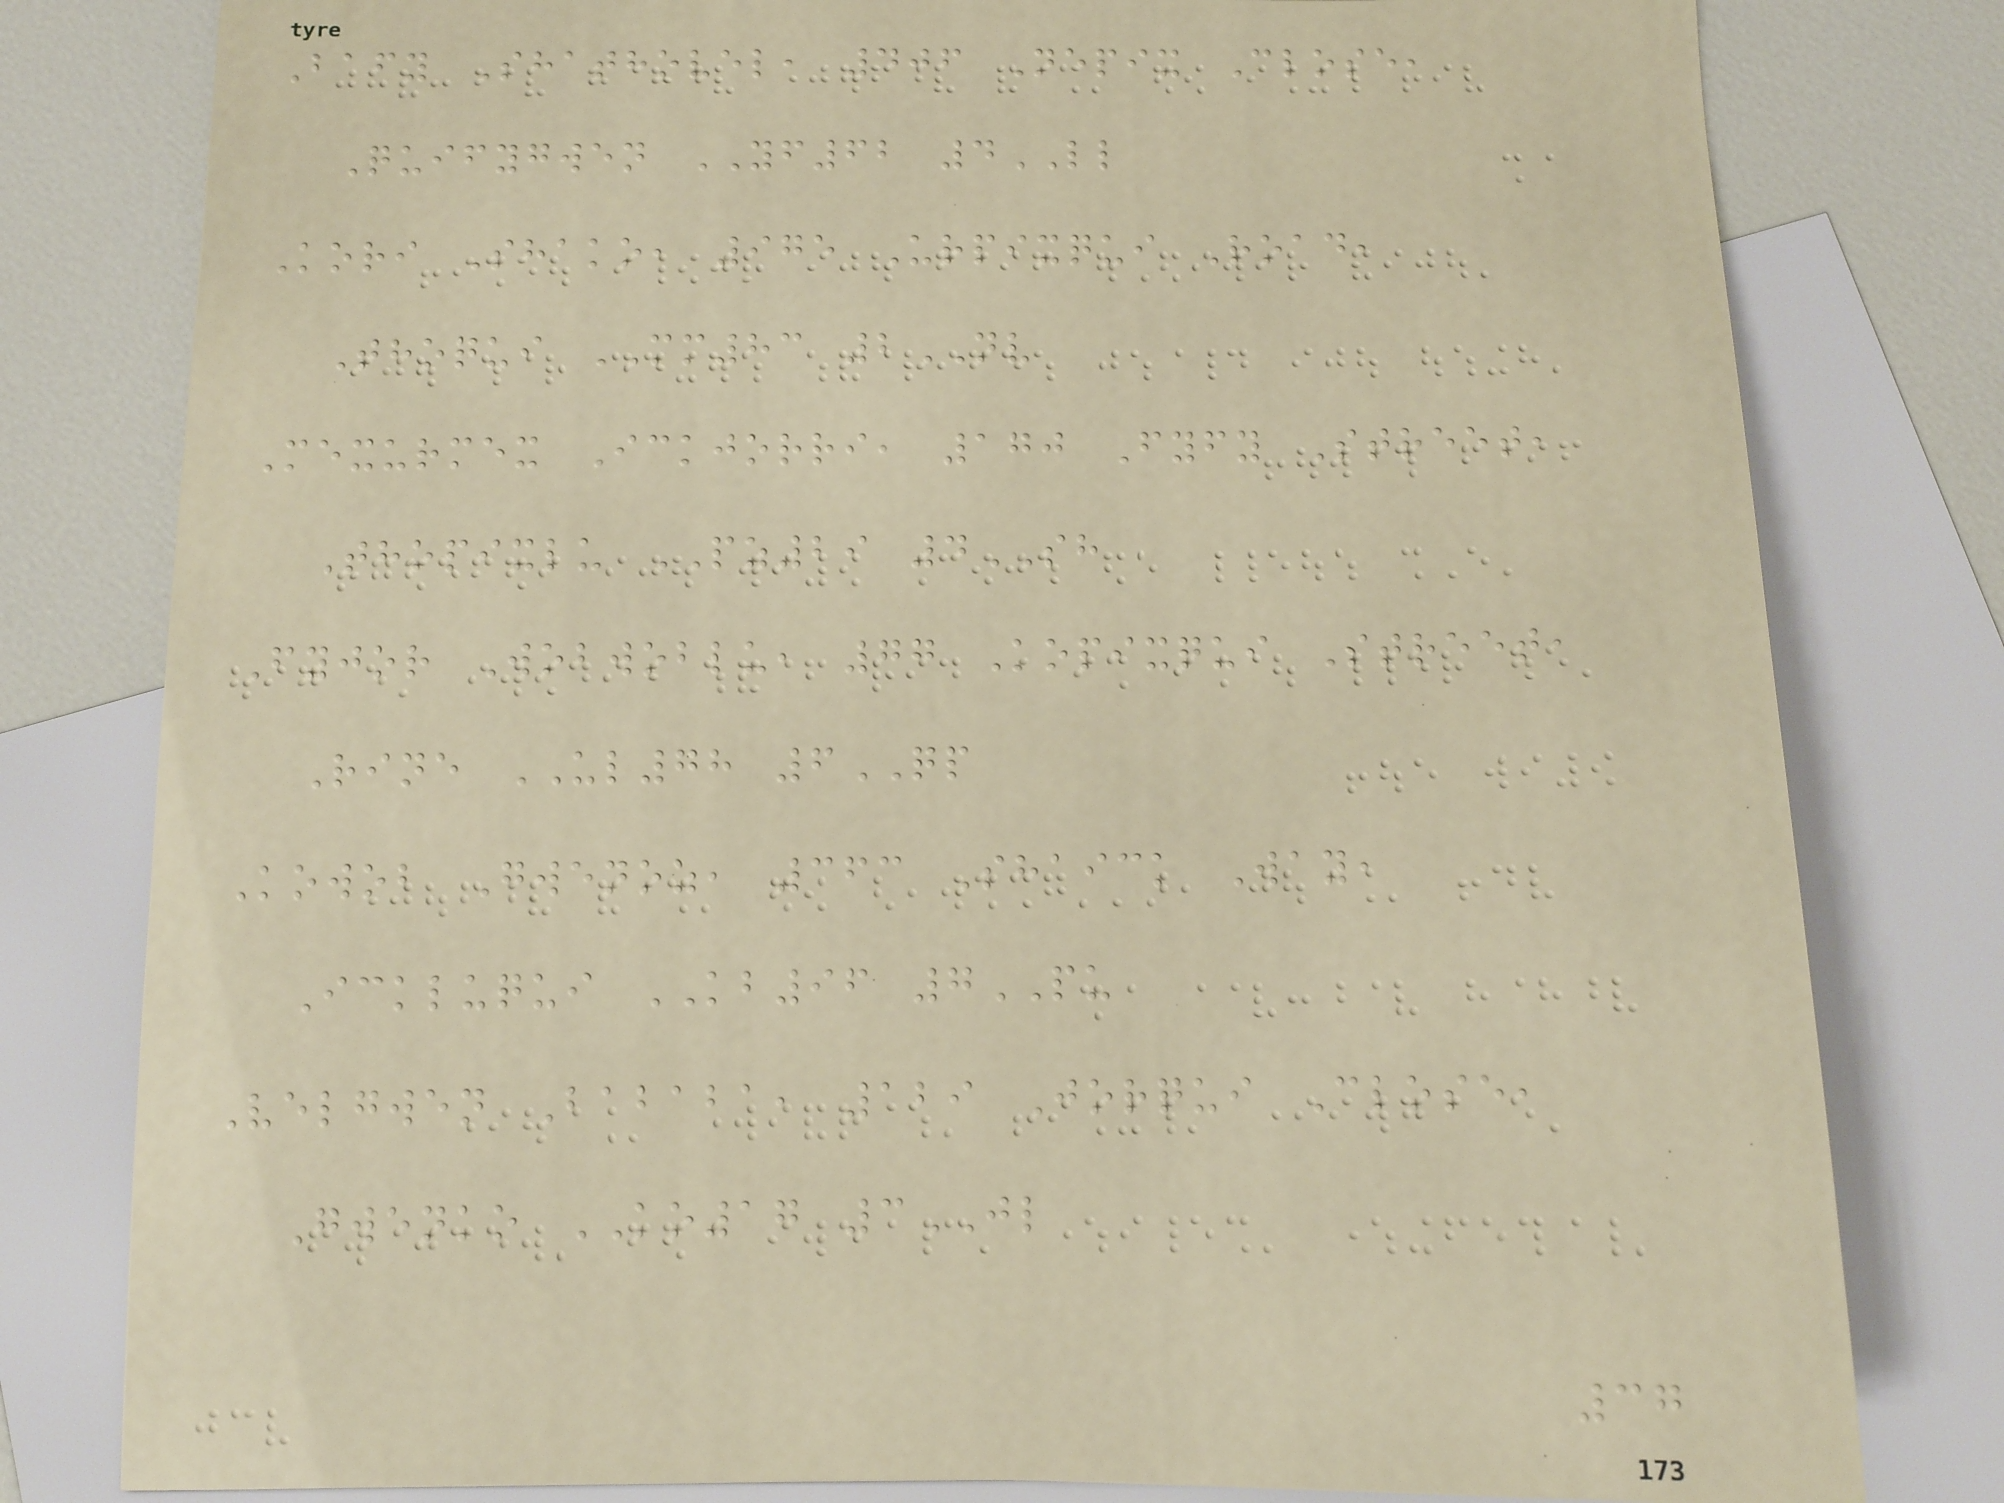Bafy Shathovel, 406 Nepix Close,
Quifygwen YF62 4LL
Kori Shako, 975 Urpixqui Road,
Thoqui MM83 2NV
Mexurmex Ickjorri, 170 Fyfy Street,
Thopixlu PZ29 4SH
Fyjor Wobwoblu, 77 Kopixqui Street,
Rine UL78 6QP
Kowob Gwenoz, 363 Shaick Way,
Ickluqui KB96 7PU
Velgwen Bababa, 129 Jorqui Close,
Gwenko KO17 3JL
37
